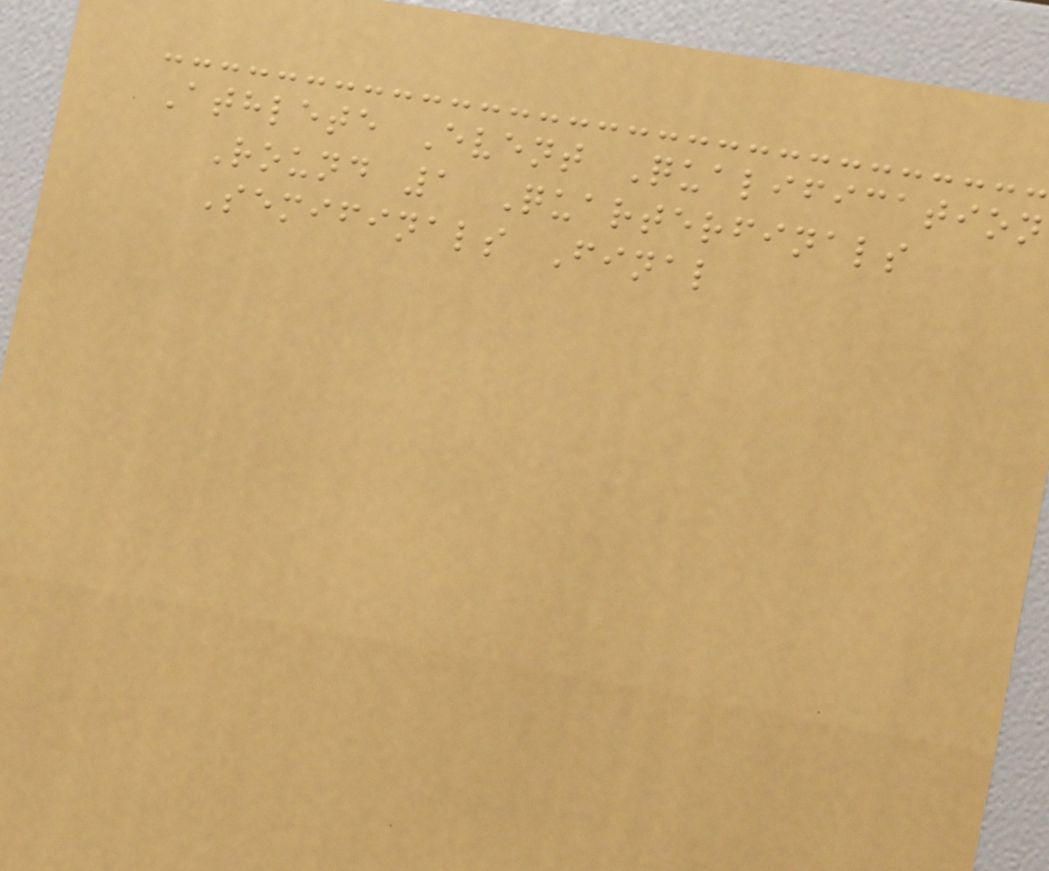Athlete Event Qualification
Round 1 Quarterfinals
Semifinals Final
